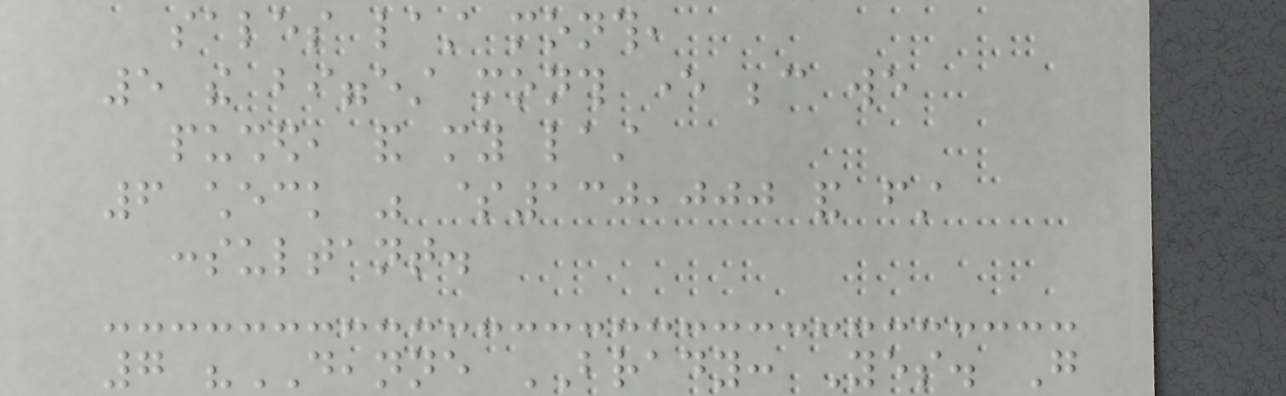sales last month,
5 the biggest month ever because we
pushed, and my last
6 check was $130,000 and first
consultant.
7 "DEANNE BRADY: Yes. Go
